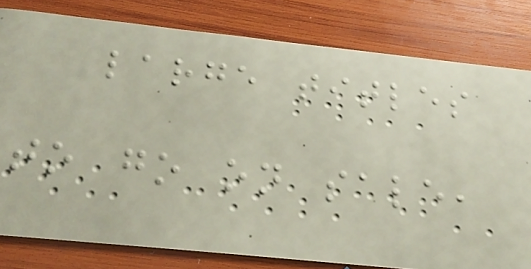large titles
to go on sale,
